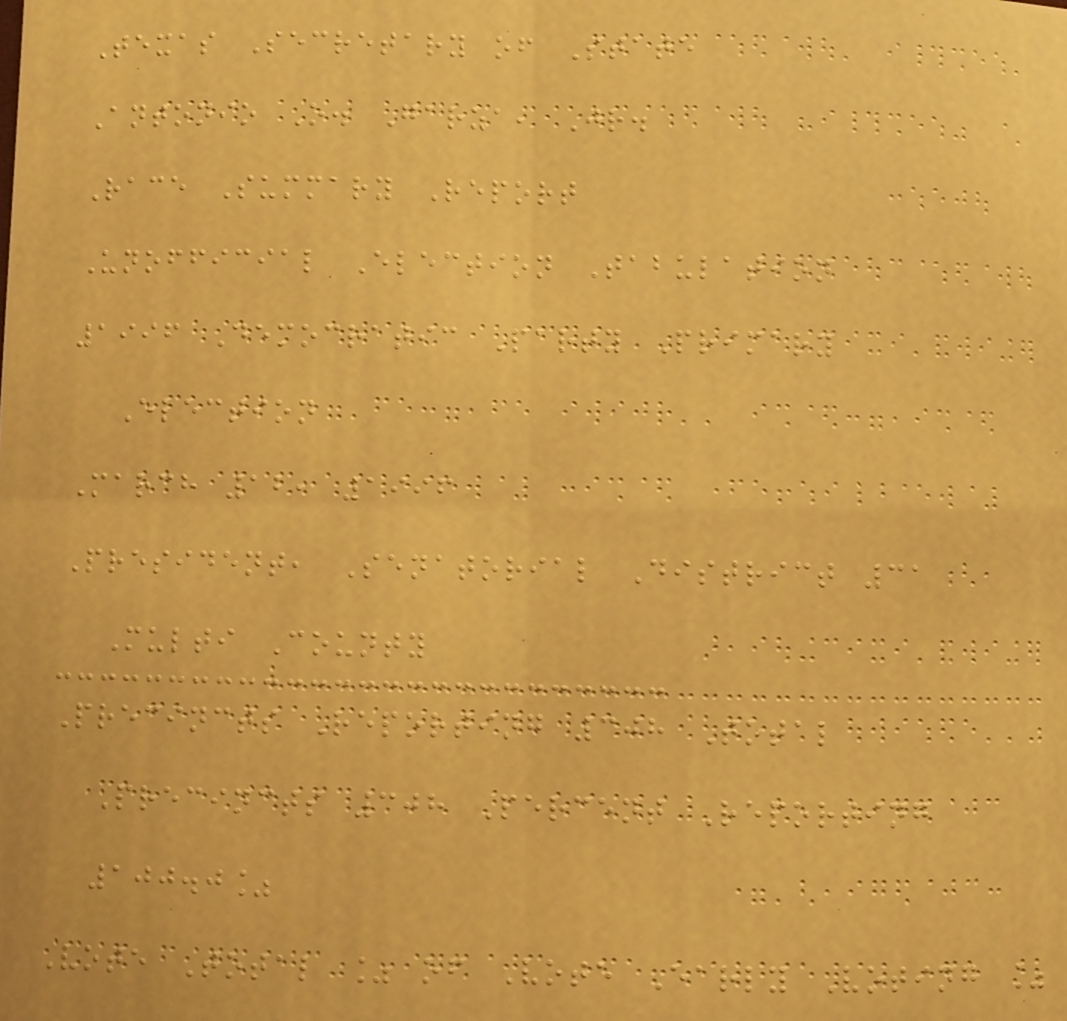Texas Secretary of State
Antonio O. Garza, Jr.
Race Summary Report
Unofficial Election Tabulation
1996 Democratic Party Primary
Election
March 12, 1996
President, Senatorial District 31
Multi County
Precincts Reporting 308 Total
Precincts 308 Percent Reporting
100.0%
Vote Total % of Vote Early Voting %
